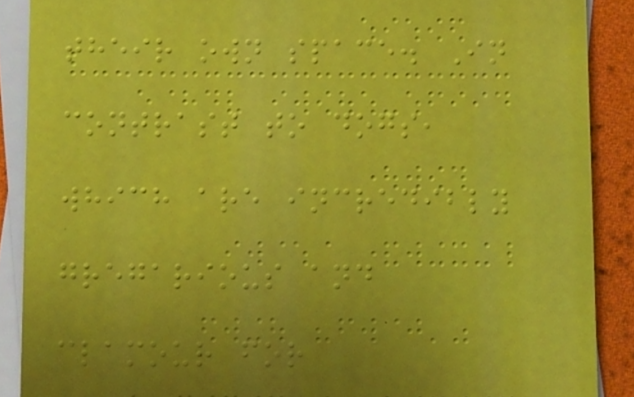their own space. In
contrast to dogs,
which are incredibly
gregarious and
clamour for
